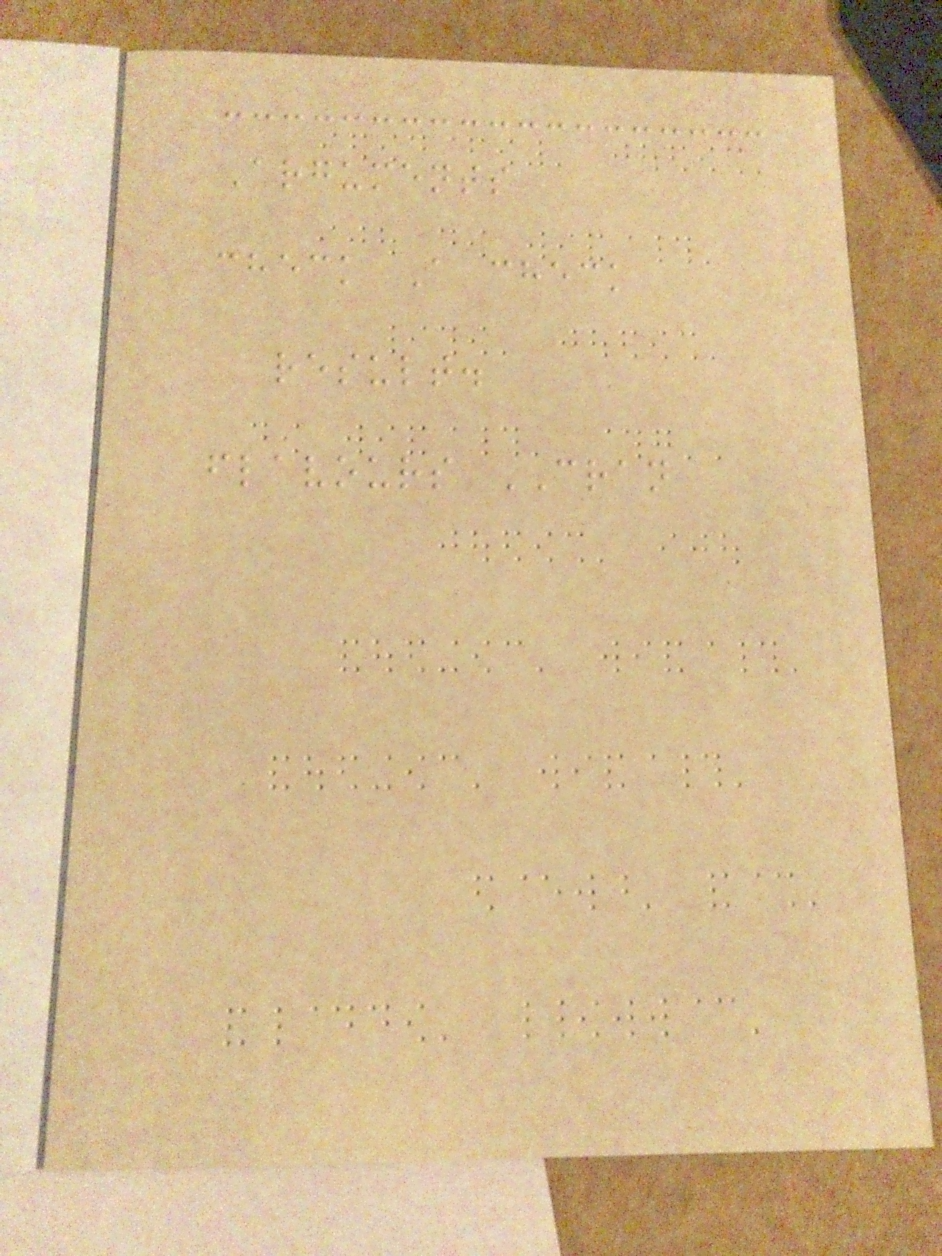Arguments
check A check
result.
flavours CRAN
